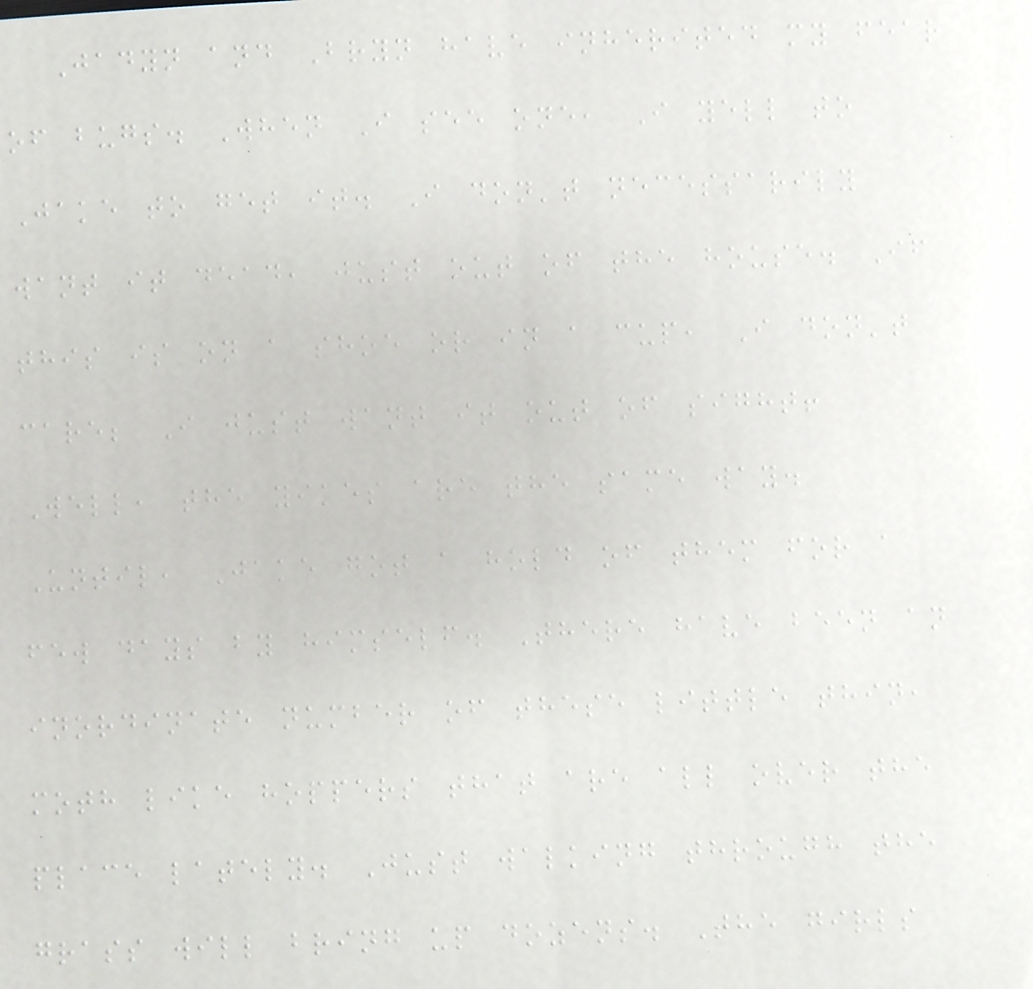Jadyn and Bryn have inherited my fear
of bugs. When I see one, I yell to
Jake to get it. I don't necessarily
want it dead, just out of the house. If
this is on a shoe or in a cup, I don't
care; I just want it out of sight!
Well, the yikes are the same way.
Until, Jake got a hold of them for a
few days by himself. There have been an
inordinate number of these little thin,
moth like hoppers that are all over the
place lately. Just walking through the
grass will bring up dozens. The girls
